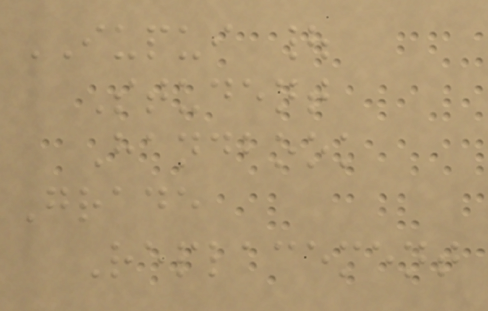IUPUI |
Student
Handbook
Grade
Replacement
